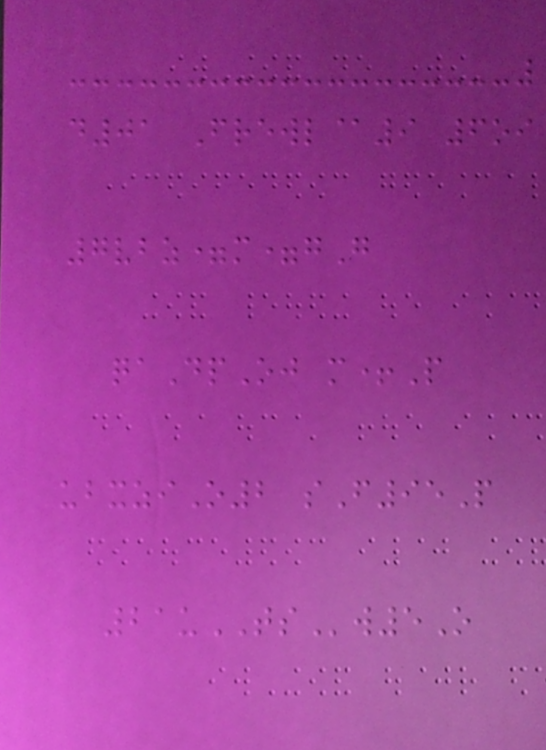d01 Frewl@9 6oi
7vbz=m=gG
qaDpOj m+P
ubxziO2 sF95P
21uTSw5O
